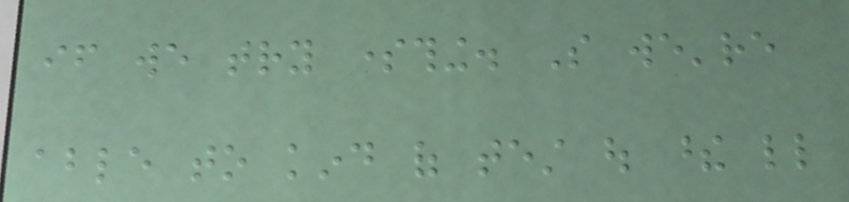if we try something. So we're
able to kind of test out these little
